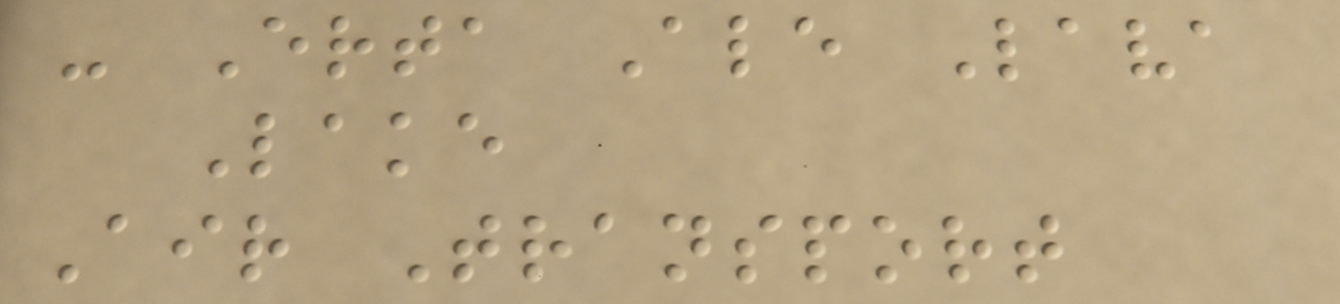- Erta Ale Lava
Lake
Air Transport
